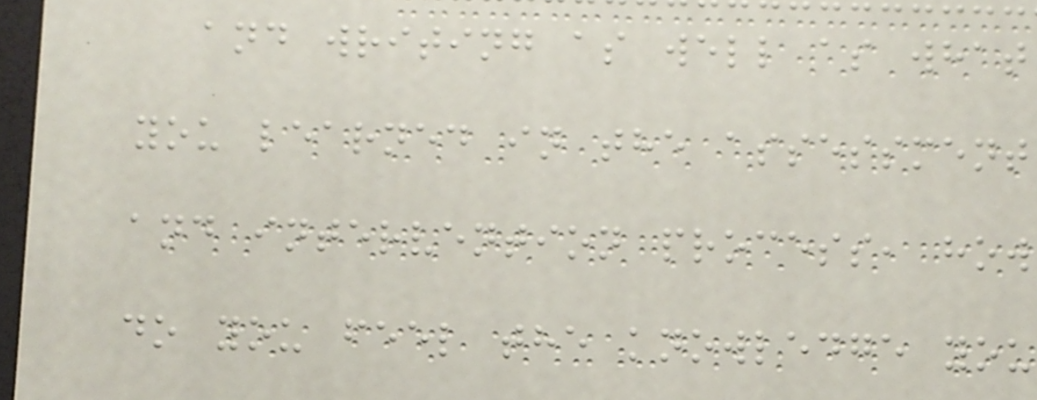and writing as well as what
you learned in the assessment
and intervention process, how
do you feel the knowledge you
